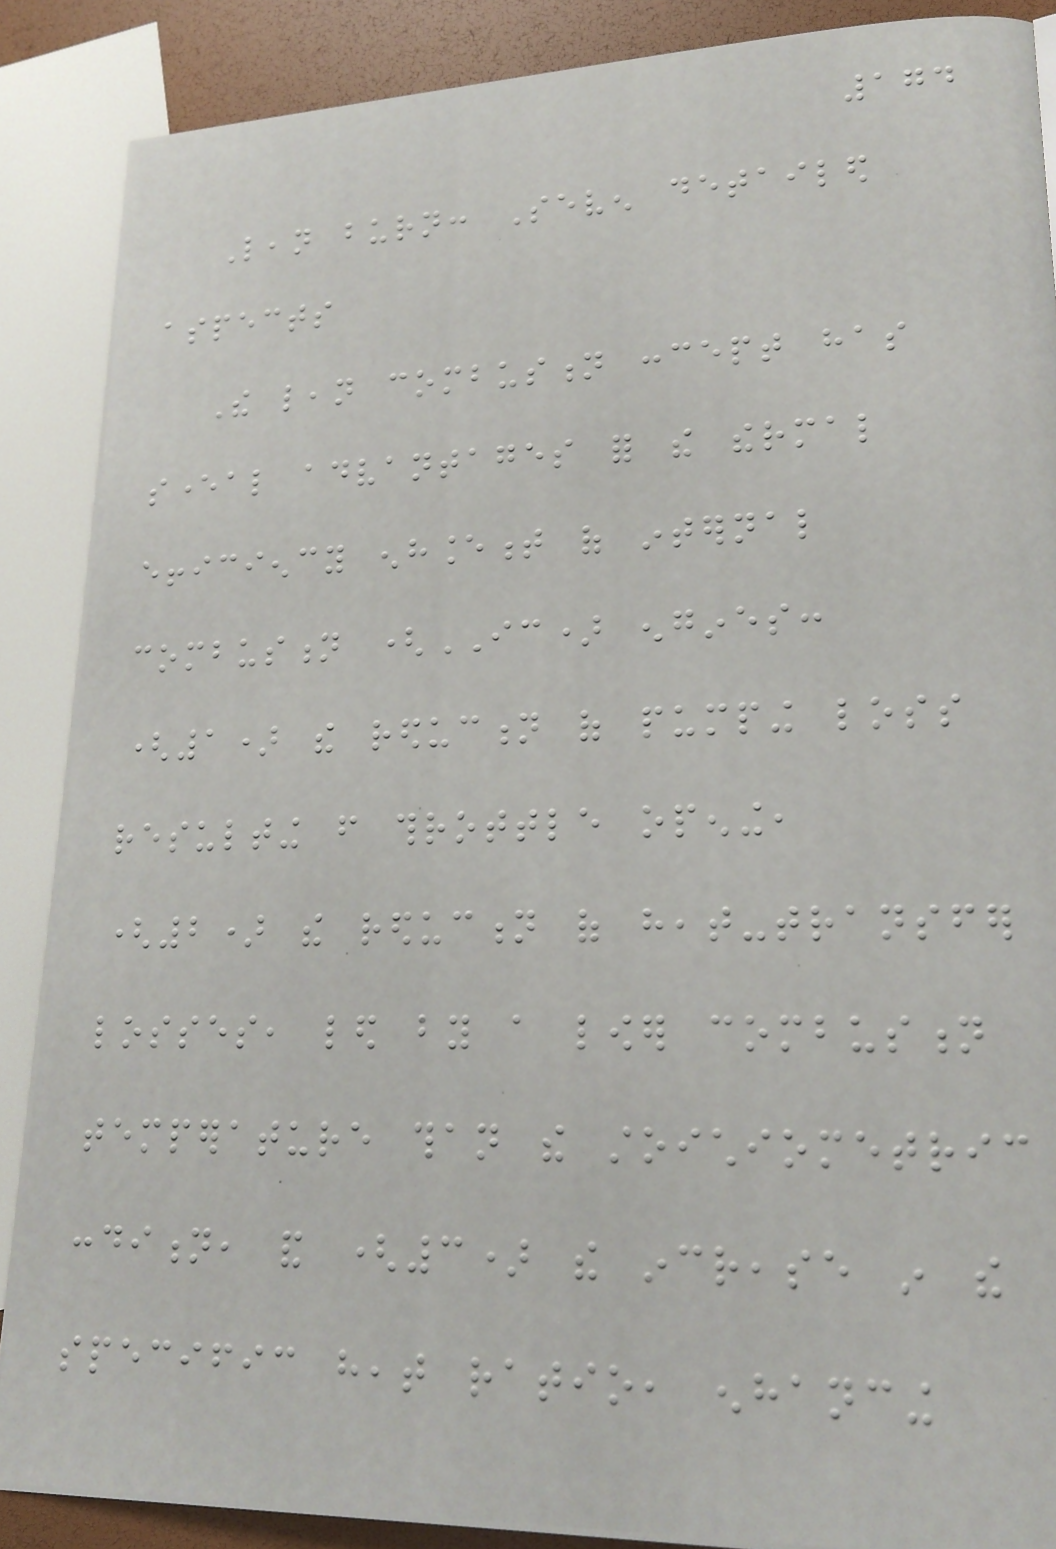174
Lean burn: Seven detailed
aspects
The lean combustion concept has
several advantages for the thermal
efficiency enhancement of internal
combustion (IC) engines:
(1) the reduction of pumping loss
resulting from throttle opening,
(2) the reduction of heat-transfer
losses, led by a lower combustion
temperature than the stoichiometric
condition, and (3) the increase in the
specific heat ratio, enhancing
